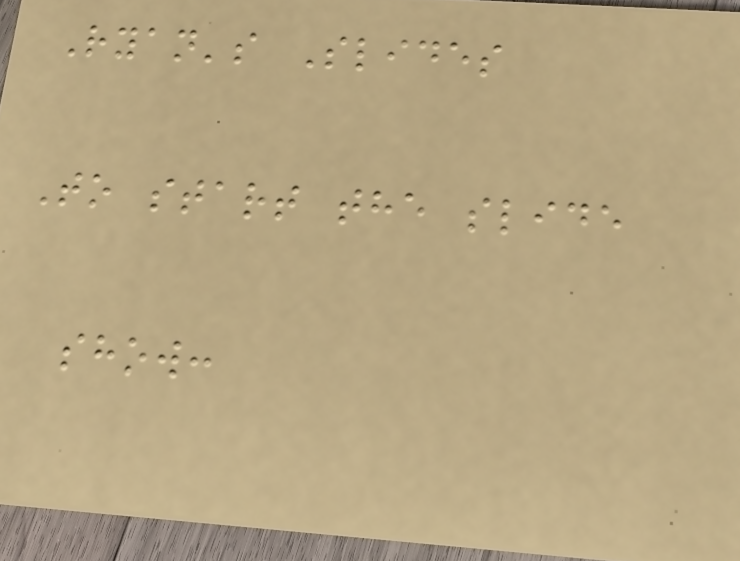Ryan's Slides
To start the slide
show:
